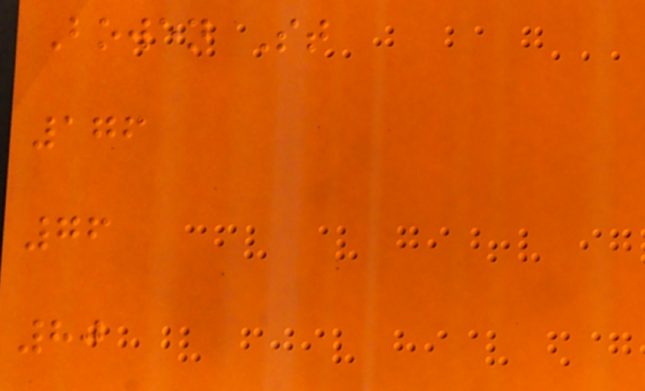Bowen St
176
76
80
